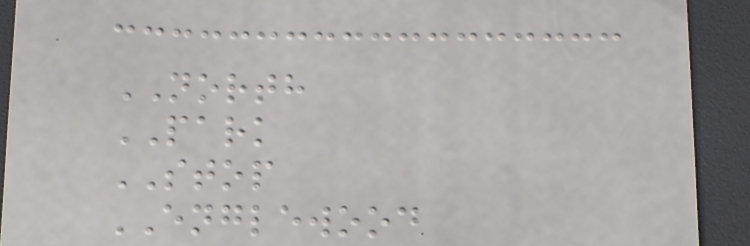NORTH
PARK
STOP
ENGLEWOOD
